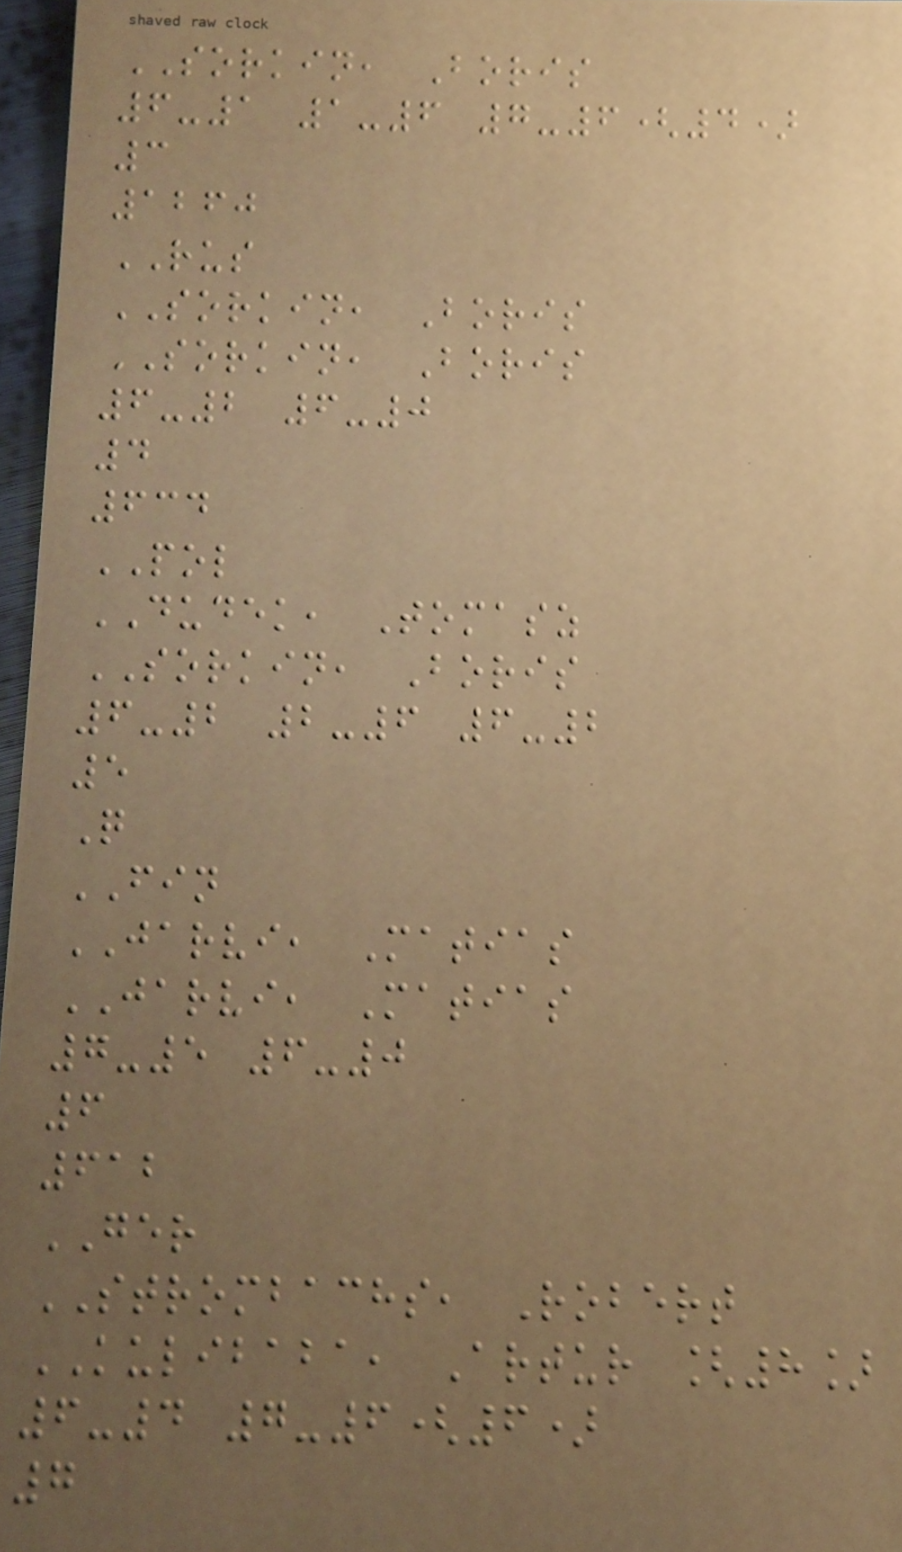SORKIN, Boris
6-1 1-6 7-6(4)
3
1260
RUS
SORKIN, Boris
SORKIN, Boris
6-2 6-0
4
634
POL
DUDEK, Tomasz
SORKIN, Boris
6-2 2-6 6-2
5
Q
FIN
JARVI, Matias
JARVI, Matias
7-5 6-0
6
612
GER
STROMBACHS, Robert
KULIBABA, Artur [8]
6-4 7-6(6)
7
